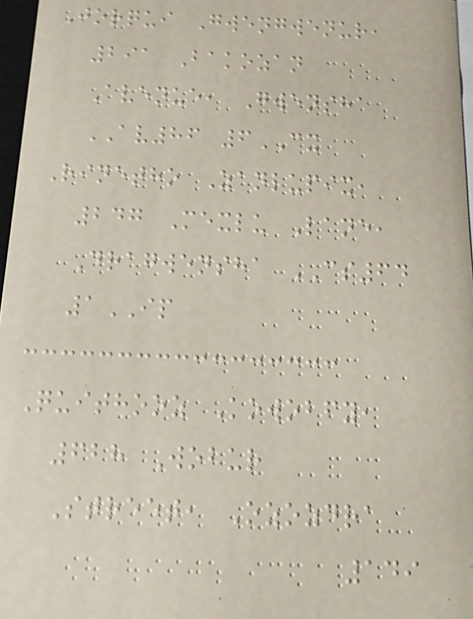Jorqui Gwengwenur,
291 Bakozan
Avenue, Gwensha
AV86 6CX
Rinetho Zanlupix,
247 Mexlu Lane,
Dragwensha CS64
1IP
Quithooz Kowobfy,
628 Wobur
Street, Ozozdra
149
